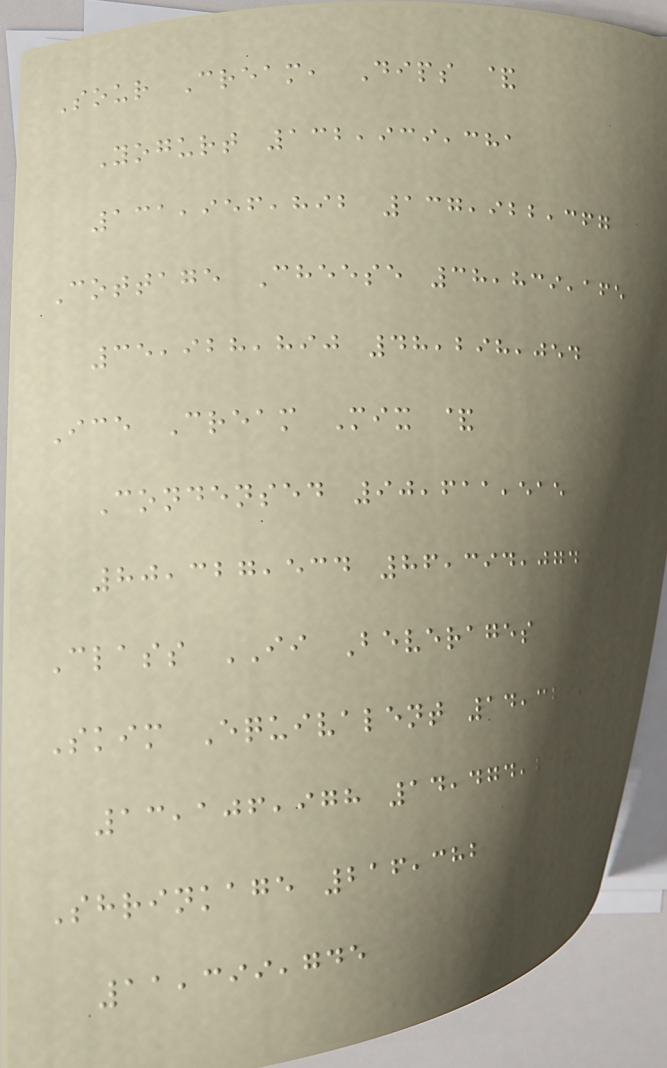Sour Cream, Dips &
Yogurt 132,939,381
131,956,892 137,922,367
Cottage Cheese 38,839,165
35,928,890 48,298,054
Ice Cream Mix &
Condensed 90,611,515
80,327,534 86,394,074
Class II Beverages
Skim Equivalent 14,369,121
13,106,978 14,474,217
Shrinkage 216,382
11,399,745
